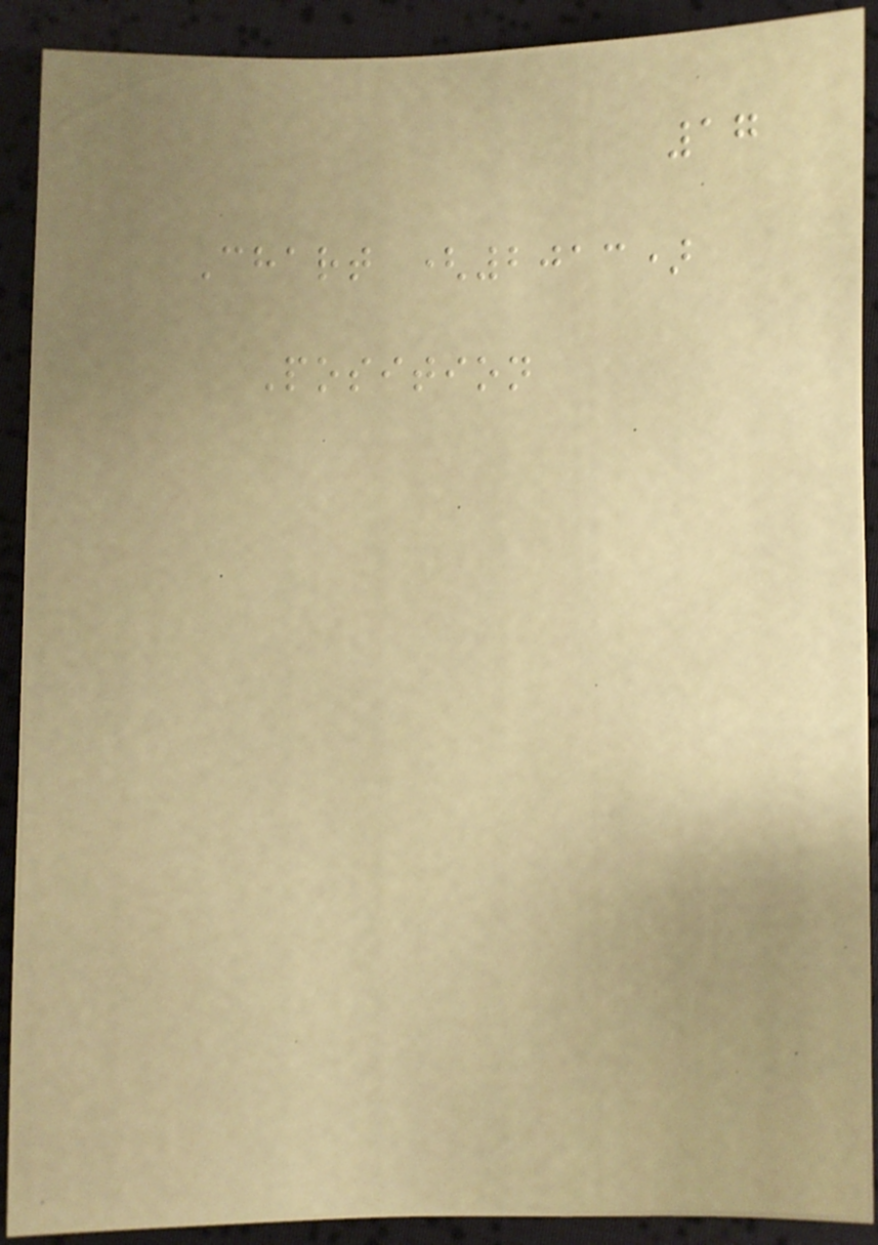17
Chart (2013)
Position
